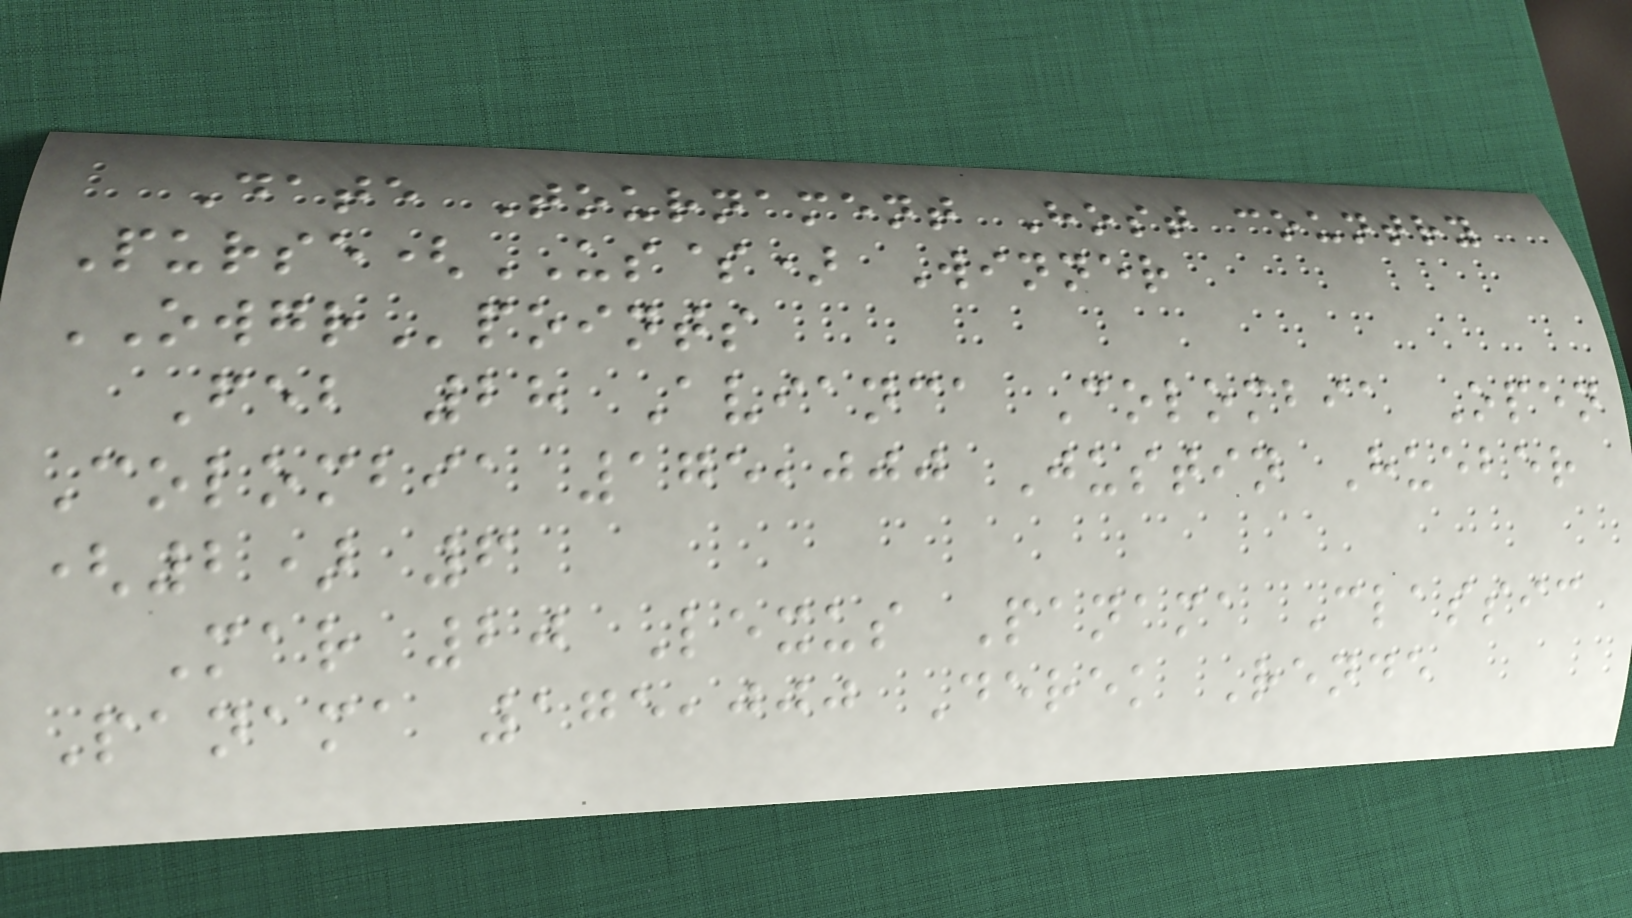Date Tournament Host country
Purse(US$) Winner
OWGRpoints
Feb 28 Avianca Colombia Open
Colombia 175,000 Justin Hueber
(2) 6
Mar 20 Lexus Panama Classic
Panama 175,000 Derek Rende
